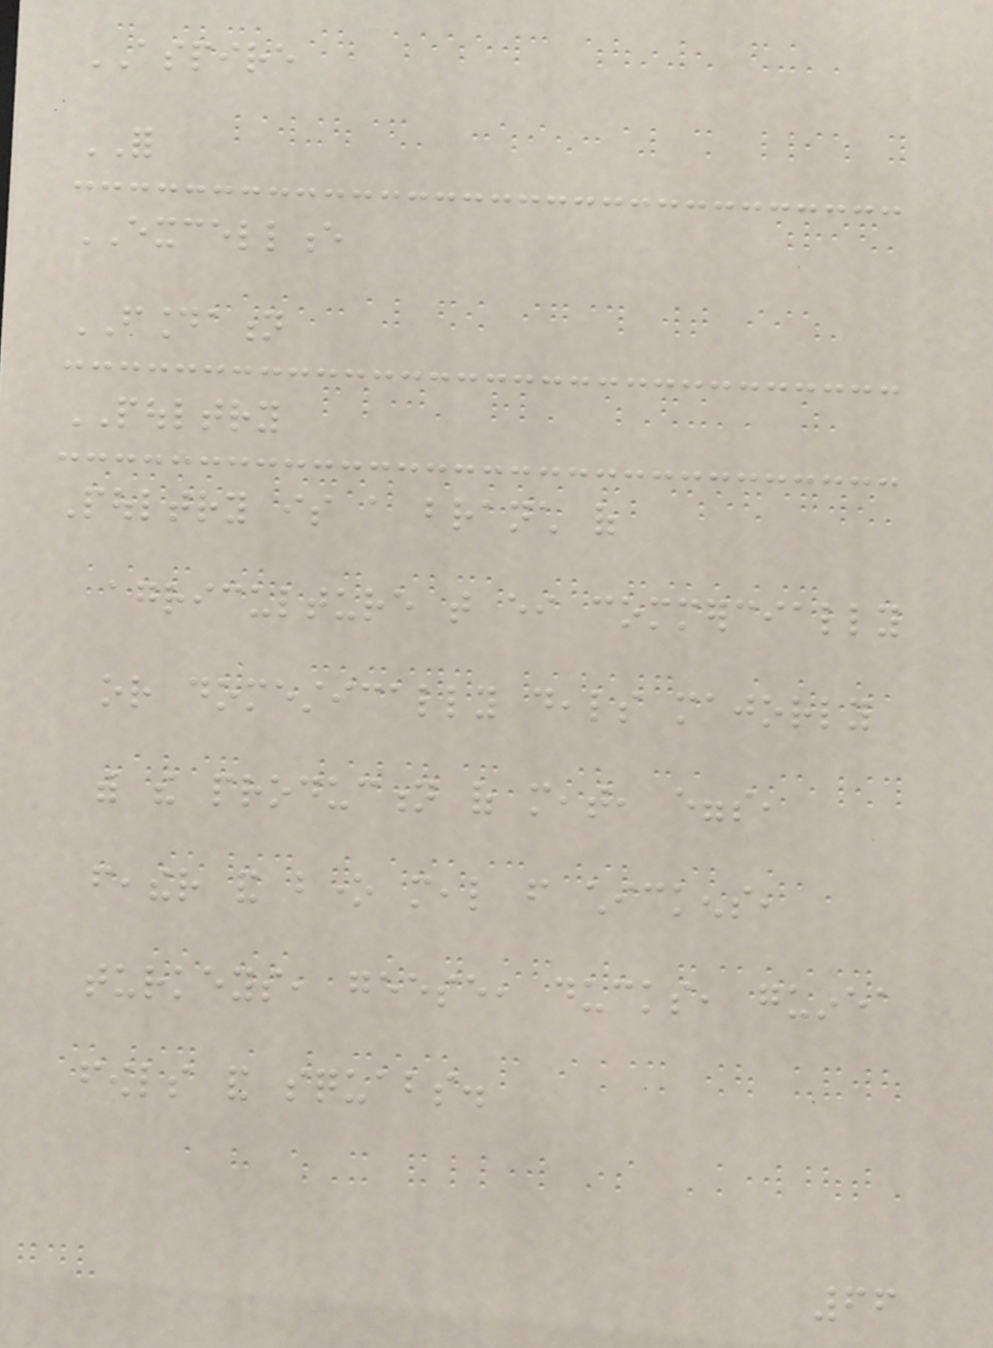ASPIRE
FOR
EXCELLENCE
FOUNDATION
POULTRY
Poultry is a branch of
agriculture that either commercially
or domestically deals majorly
with the production of meat, eggs,
feather and bone meal from chickens,
turkeys, geese, ducks, guinea
fowls and squabs.
66
